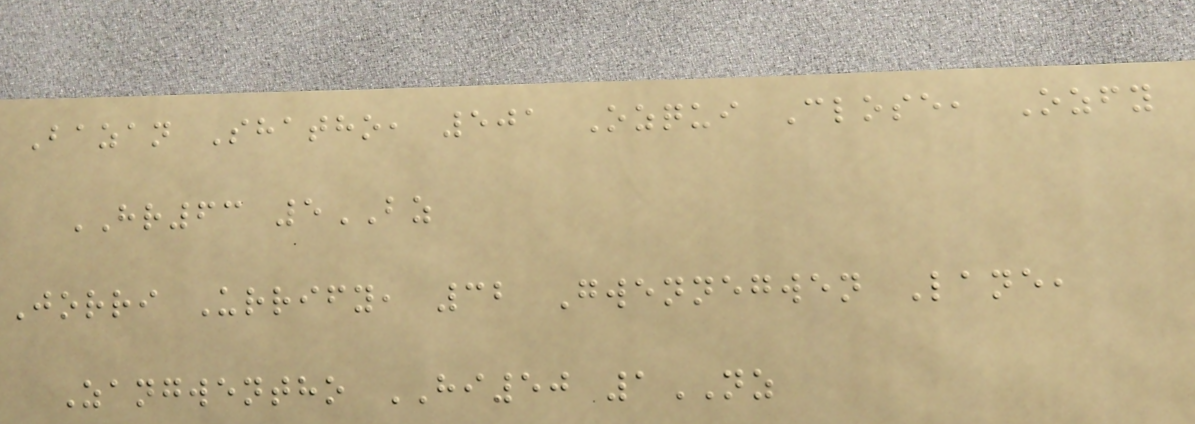Bazan Shatho, 501 Ozqui Close, Ozfy
HR63 5BZ
Jorri Urrify, 32 Gwennegwen Lane,
Zangwentho HI50 1NZ
